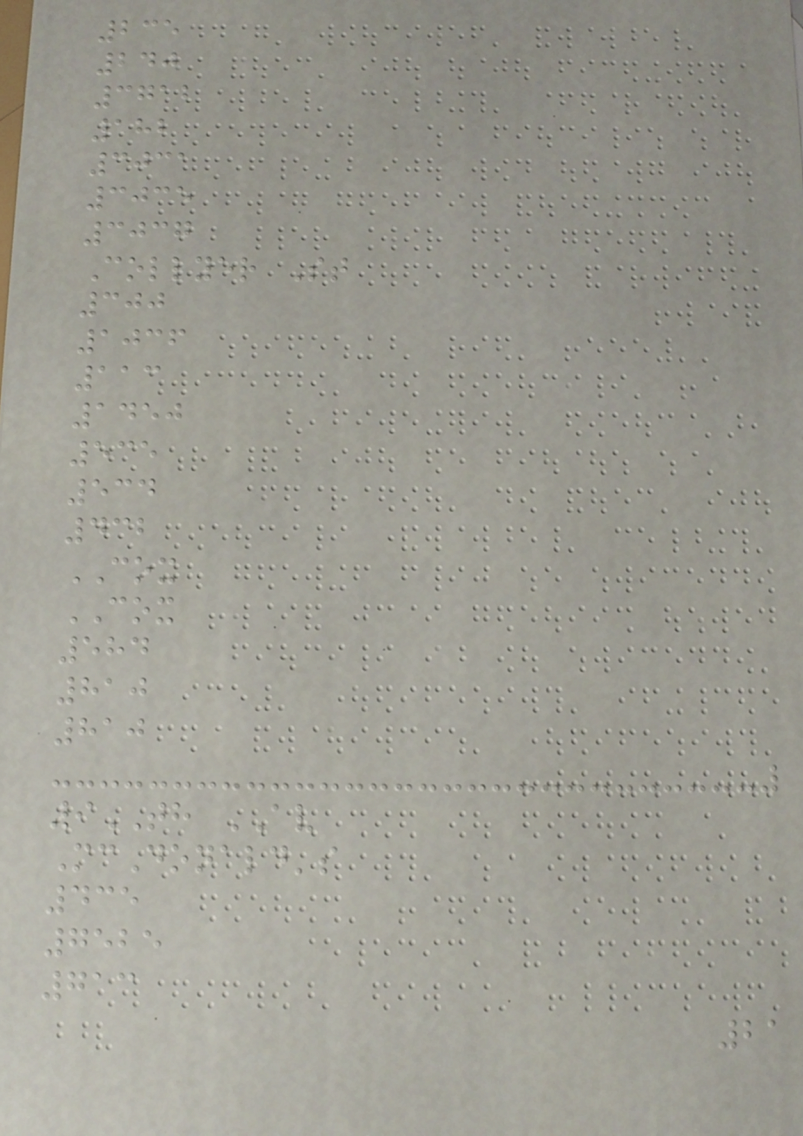235
240
3712
182
3031
3035
3037
Collyer St
300
1036
113
1450
535
534
432
COX
COX
584
810
810
9TH AV
McDonald's
435
7525
713
21
